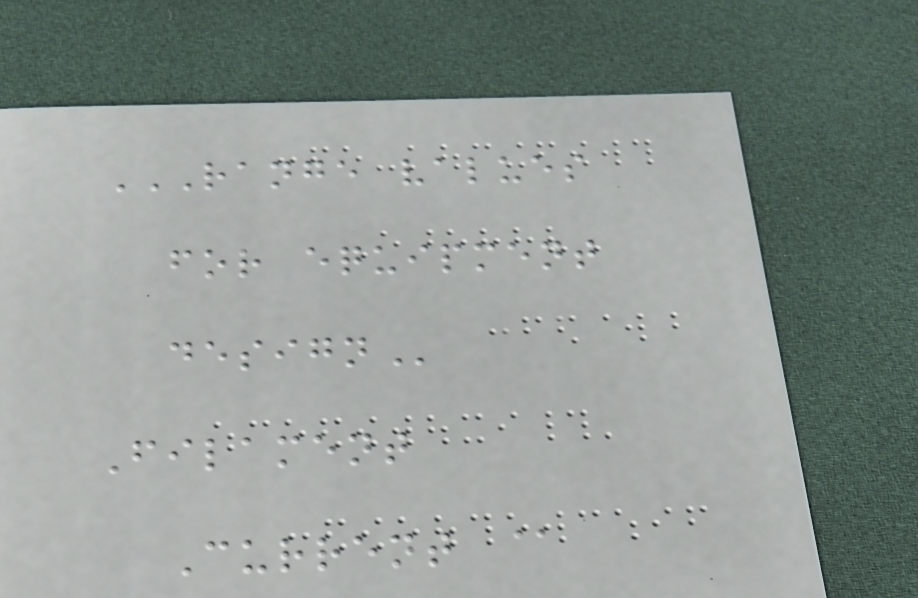RANGE VALUES
FOR EQUIPMENT
DESIGN
Filament
Current @
